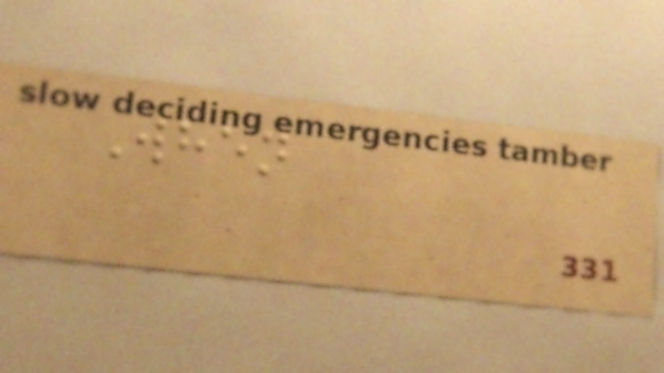When
